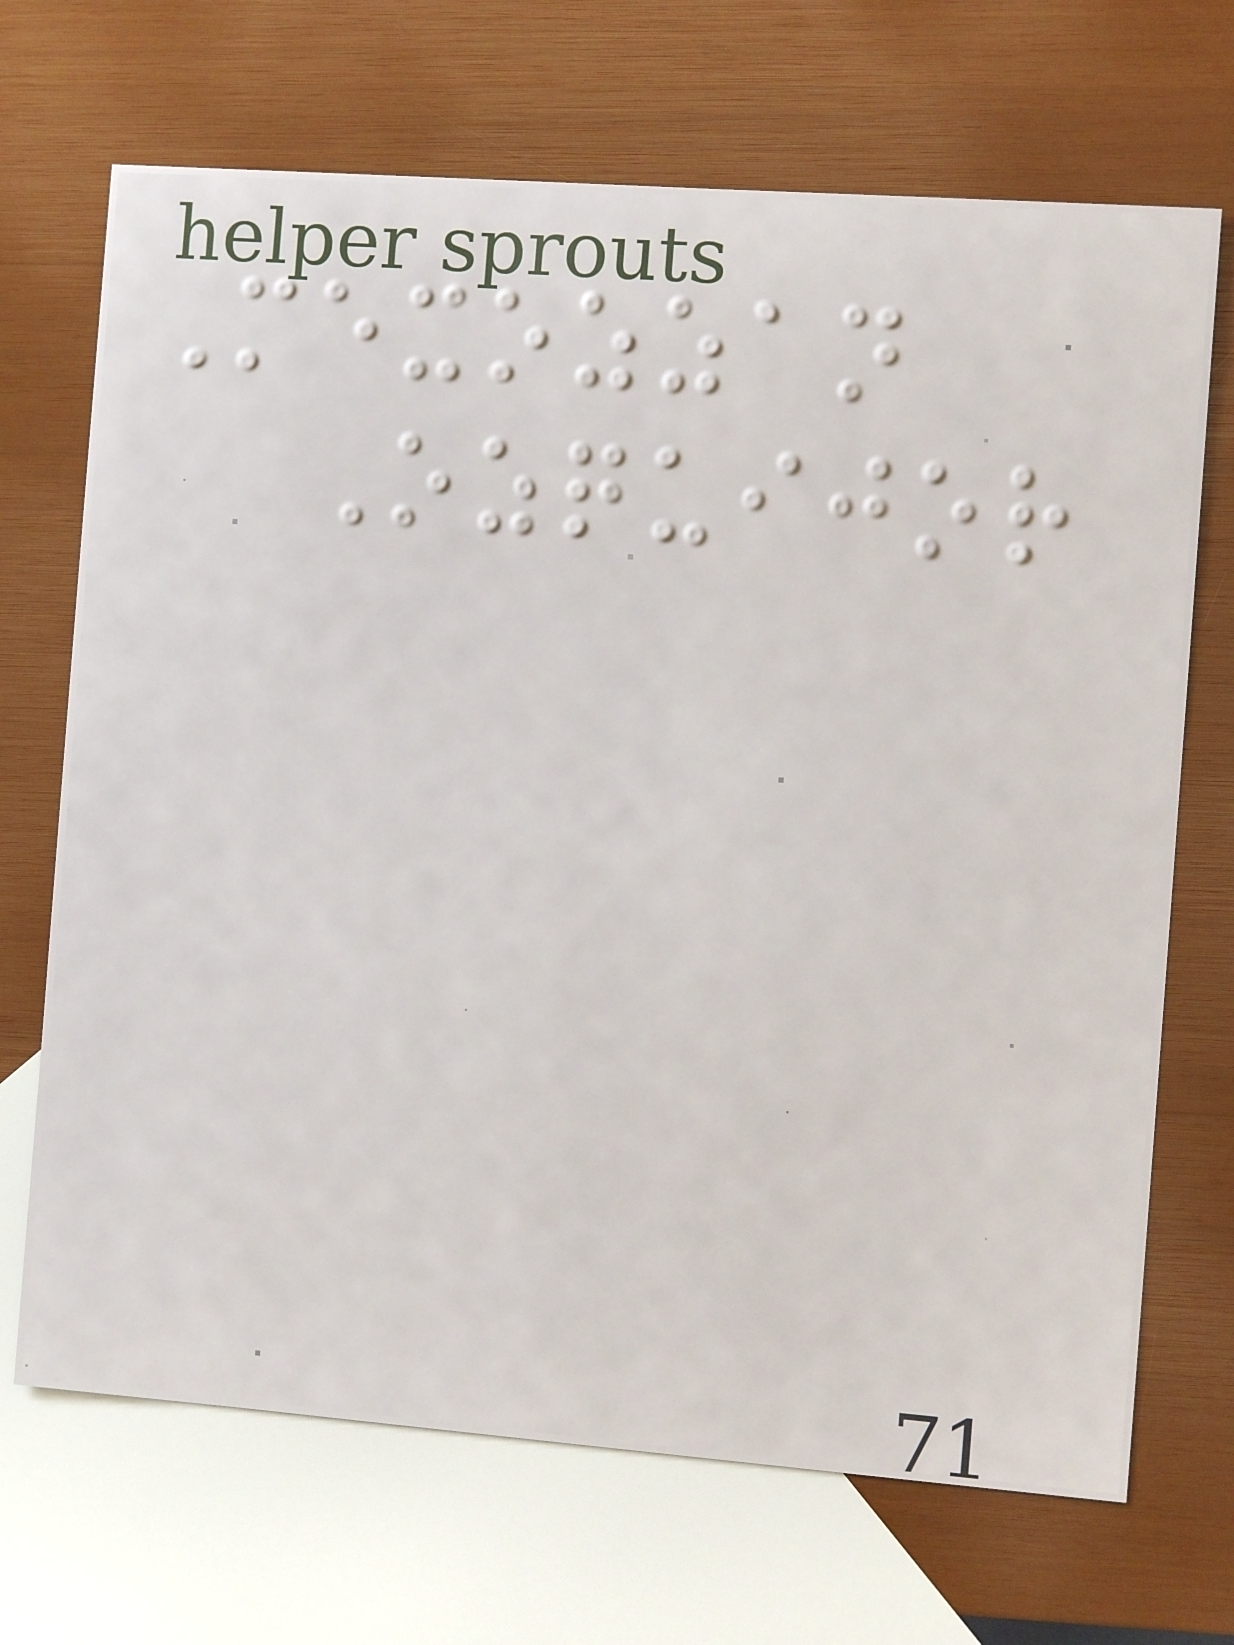Mexozzan
Ozquijor
